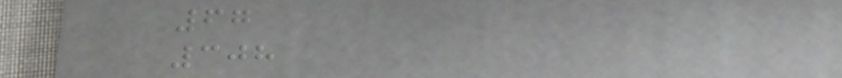67
308
